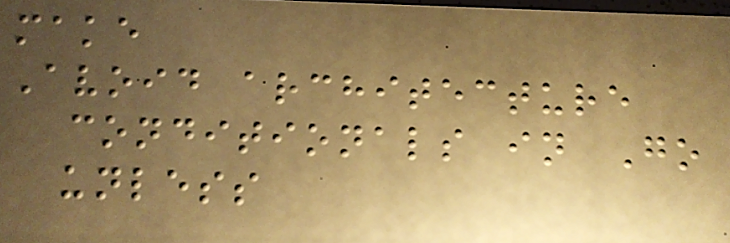make
Avoid architecture
conditionals in Go
unless
